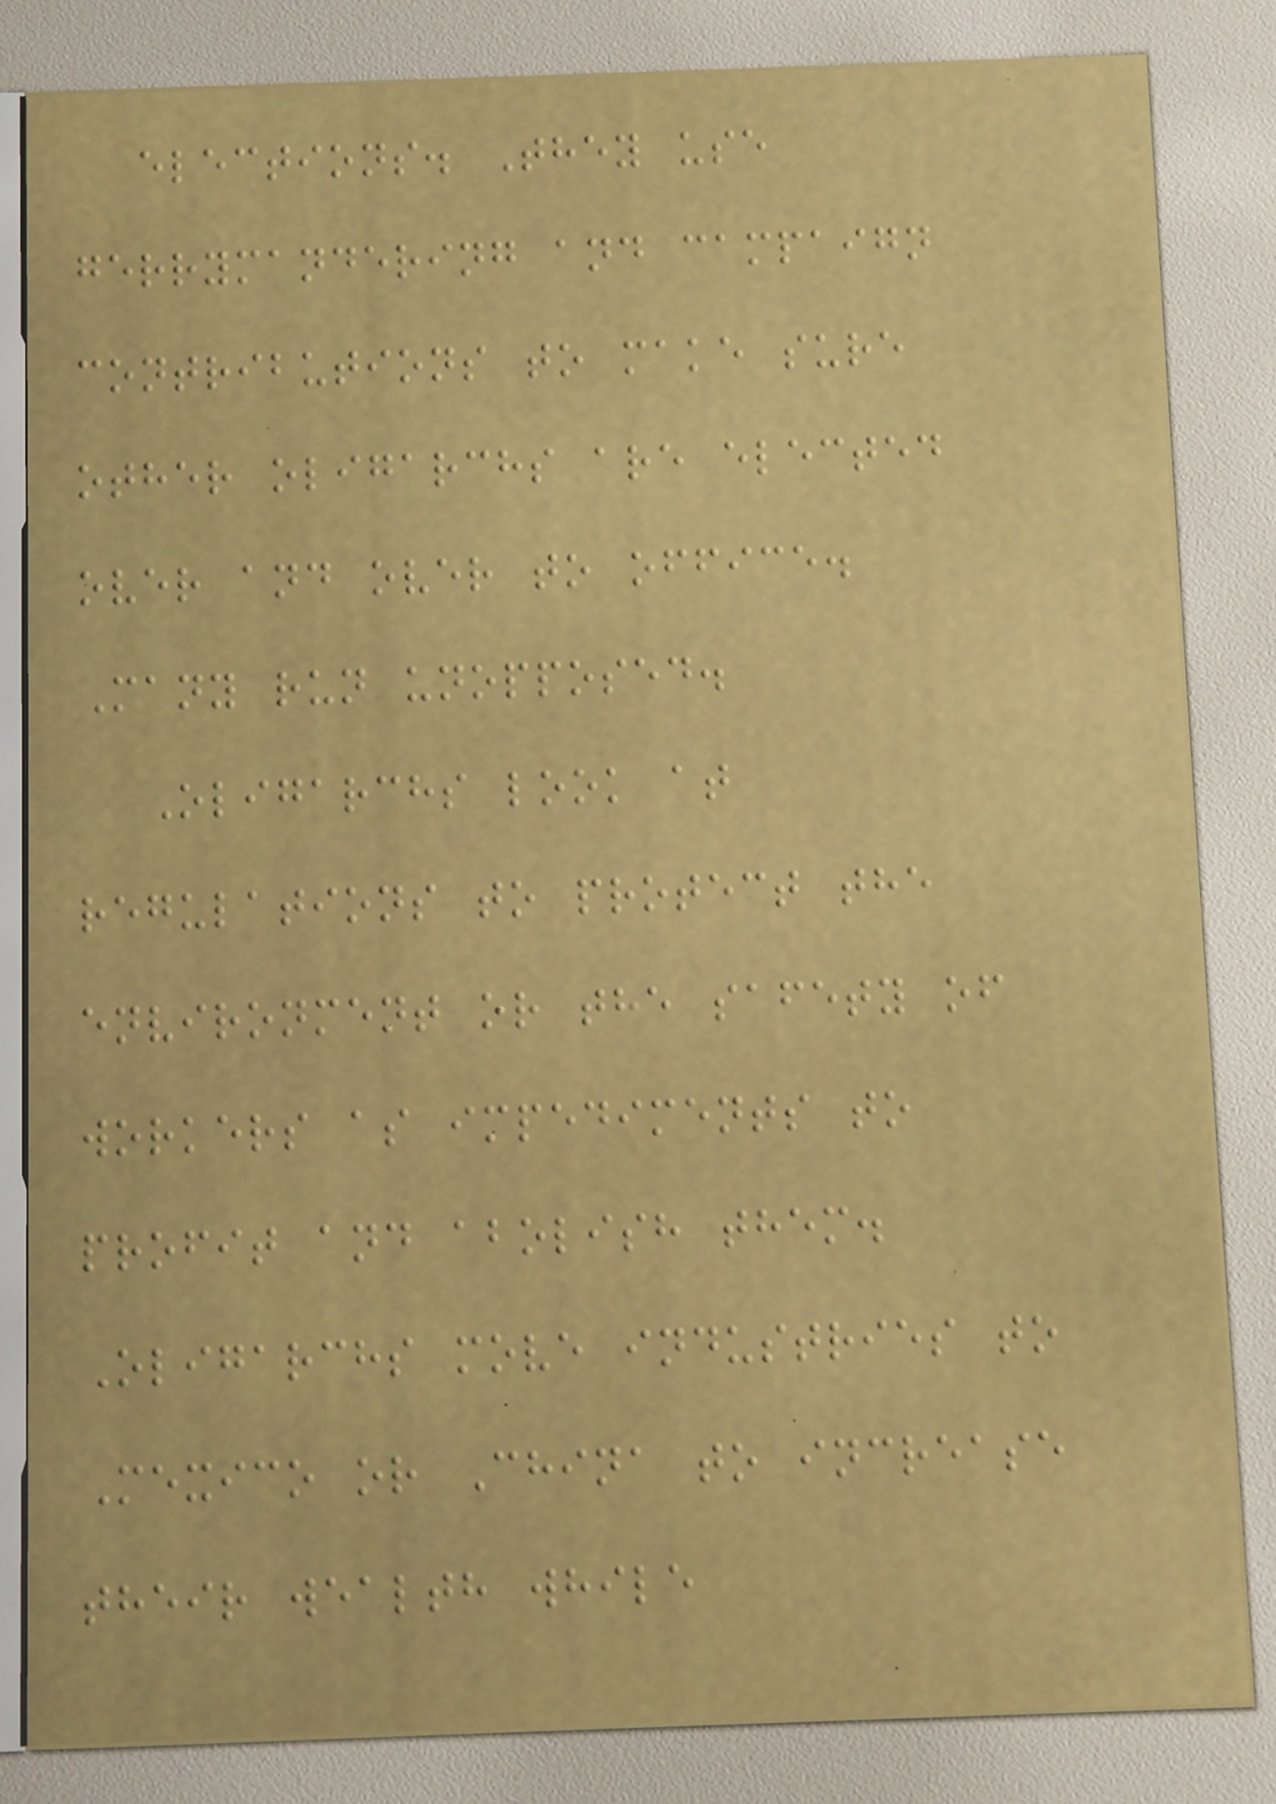elections. They use
gerrymandering and campaign
contributions to make sure
other oligarchs are elected
over and over to office.
Many run unopposed.
Oligarchs look at
regulations to protect the
environment or the safety of
workers as impediments to
profit and abolish them.
Oligarchs move industries to
Mexico or China to increase
their wealth while
